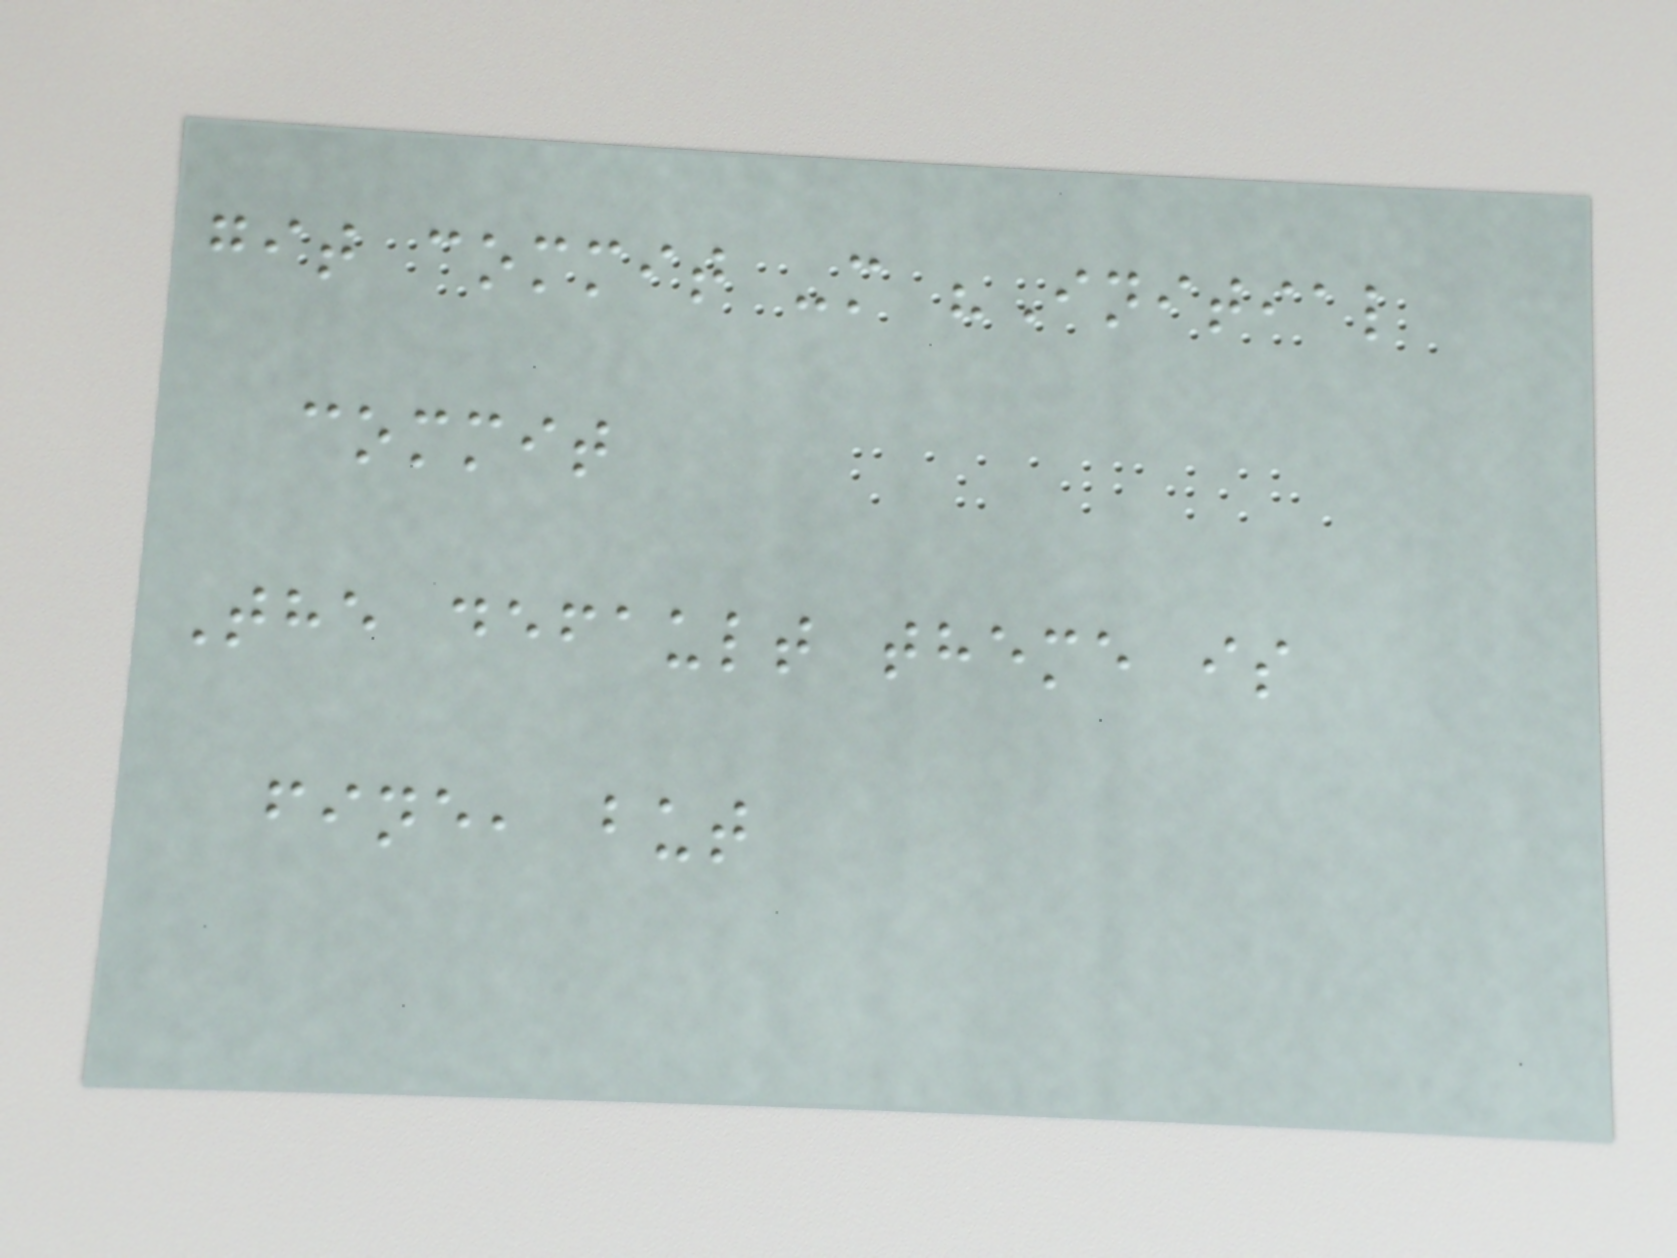git commit -m "Initial
commit
The default theme is
fine, but
